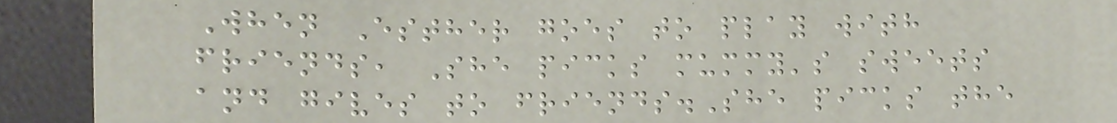When Esther goes to play with
friends, She picks mummy's sweets
and gives to friends.She picks the
